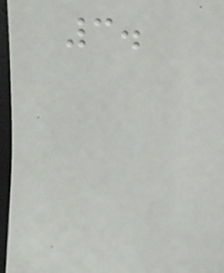3.
